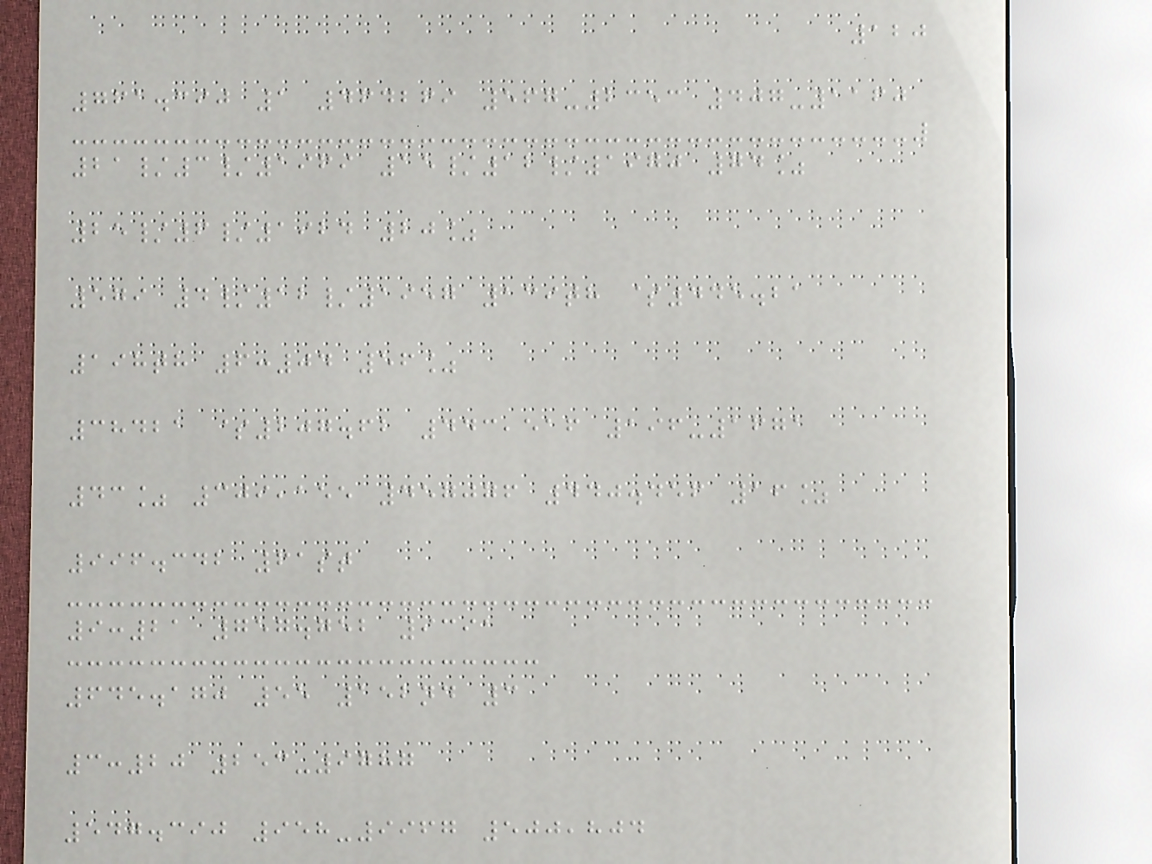120
761.390 1 464269 567-2353 407-1160
21/3/1969 15/12/1970 74%
25/6/1924 20%
579 4/12/1957 139th $445.21
198th 6:04 56%
38421 $207.62 443,516 196-1671
43% 309,155 457076 440.456 16%
996.342 61st
9:21 757.752 9391
645.170 55 152nd 3
3:20 253-9787
547.390 958-9967 500,804
